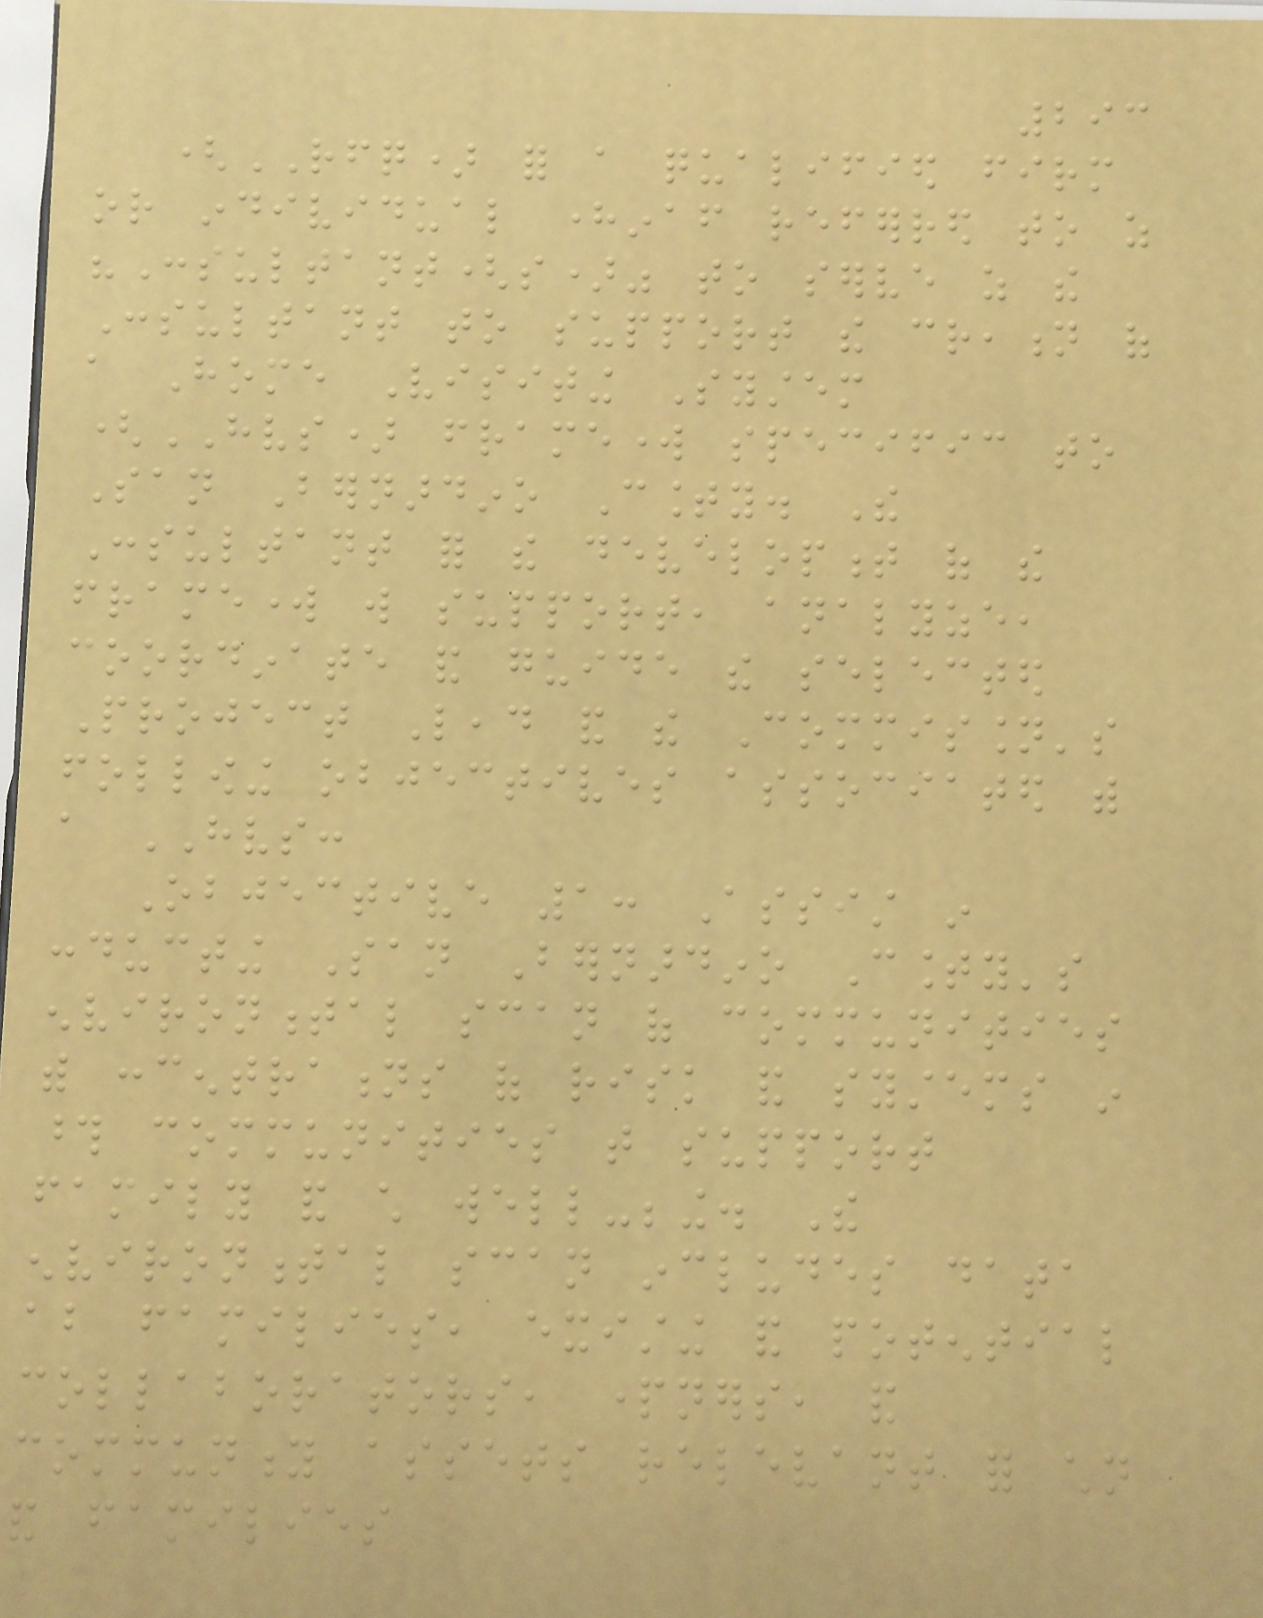293
(RFQ) for a qualified firm
or individual hereinafter referred to as
"Consultant(s)" to serve as the
Consultant to support the creation of
a Home Visiting System
(HVS) framework specific to
San Bernardino County. The
Consultant for the development of the
framework will support, analyze,
coordinate and guide the selected
Project Lead and the Commission's
following objectives associated with
a HVS:
Objective 1: Assist in
conducting San Bernardino County's
environmental scan of communities
with concentrations of risk and systems in
those communities that support
family and child well-being. The
environmental scan includes data
about families, existing and potential
collaborators, partners, and
community assets relevant for children
and families
